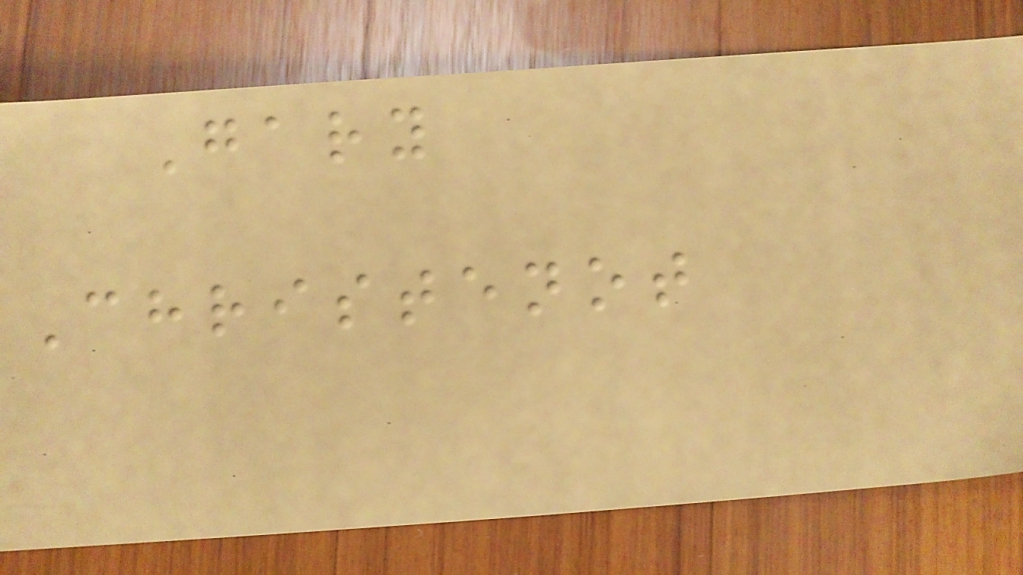Gary
Christenot
